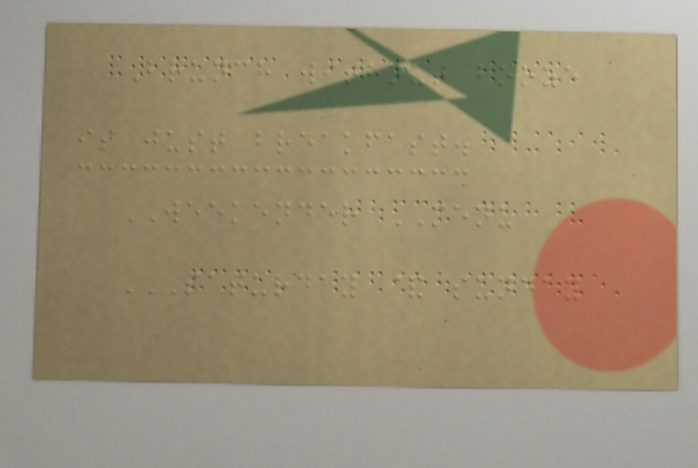Brunch without booze
is just breakfast.
WEEKENDER MENU
SATURDAY & SUNDAY
